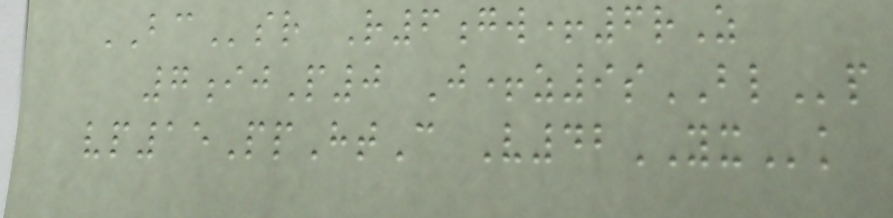BCsr R6gw+6rZ
7ijP0 J+z9sBLp
vp15PpHtC V42YXk
